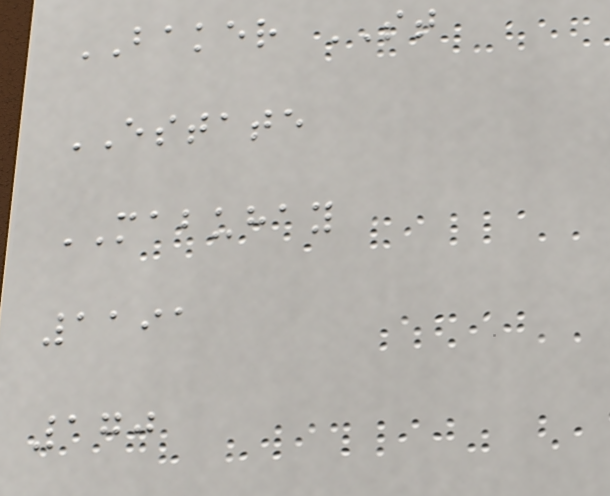BAKER ST
ESTATE
MABUHAY
1191
170
